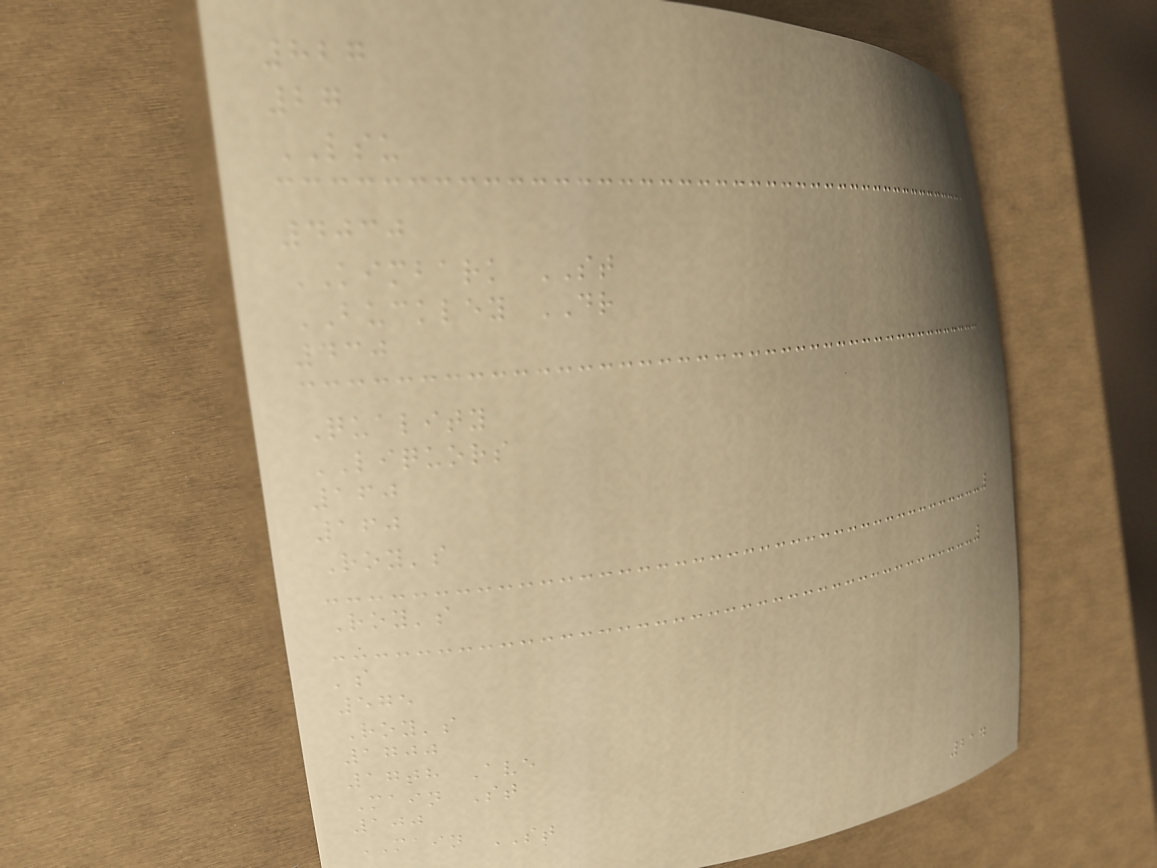827
27
LSU
4030
KIMBARK ST
BUCKLEY DR
430
Quality
LIQUORS
160
160
Roy's
Roy's
's
575
Roy's
1700
17th Ave
Main St
100
MAIN ST
217
